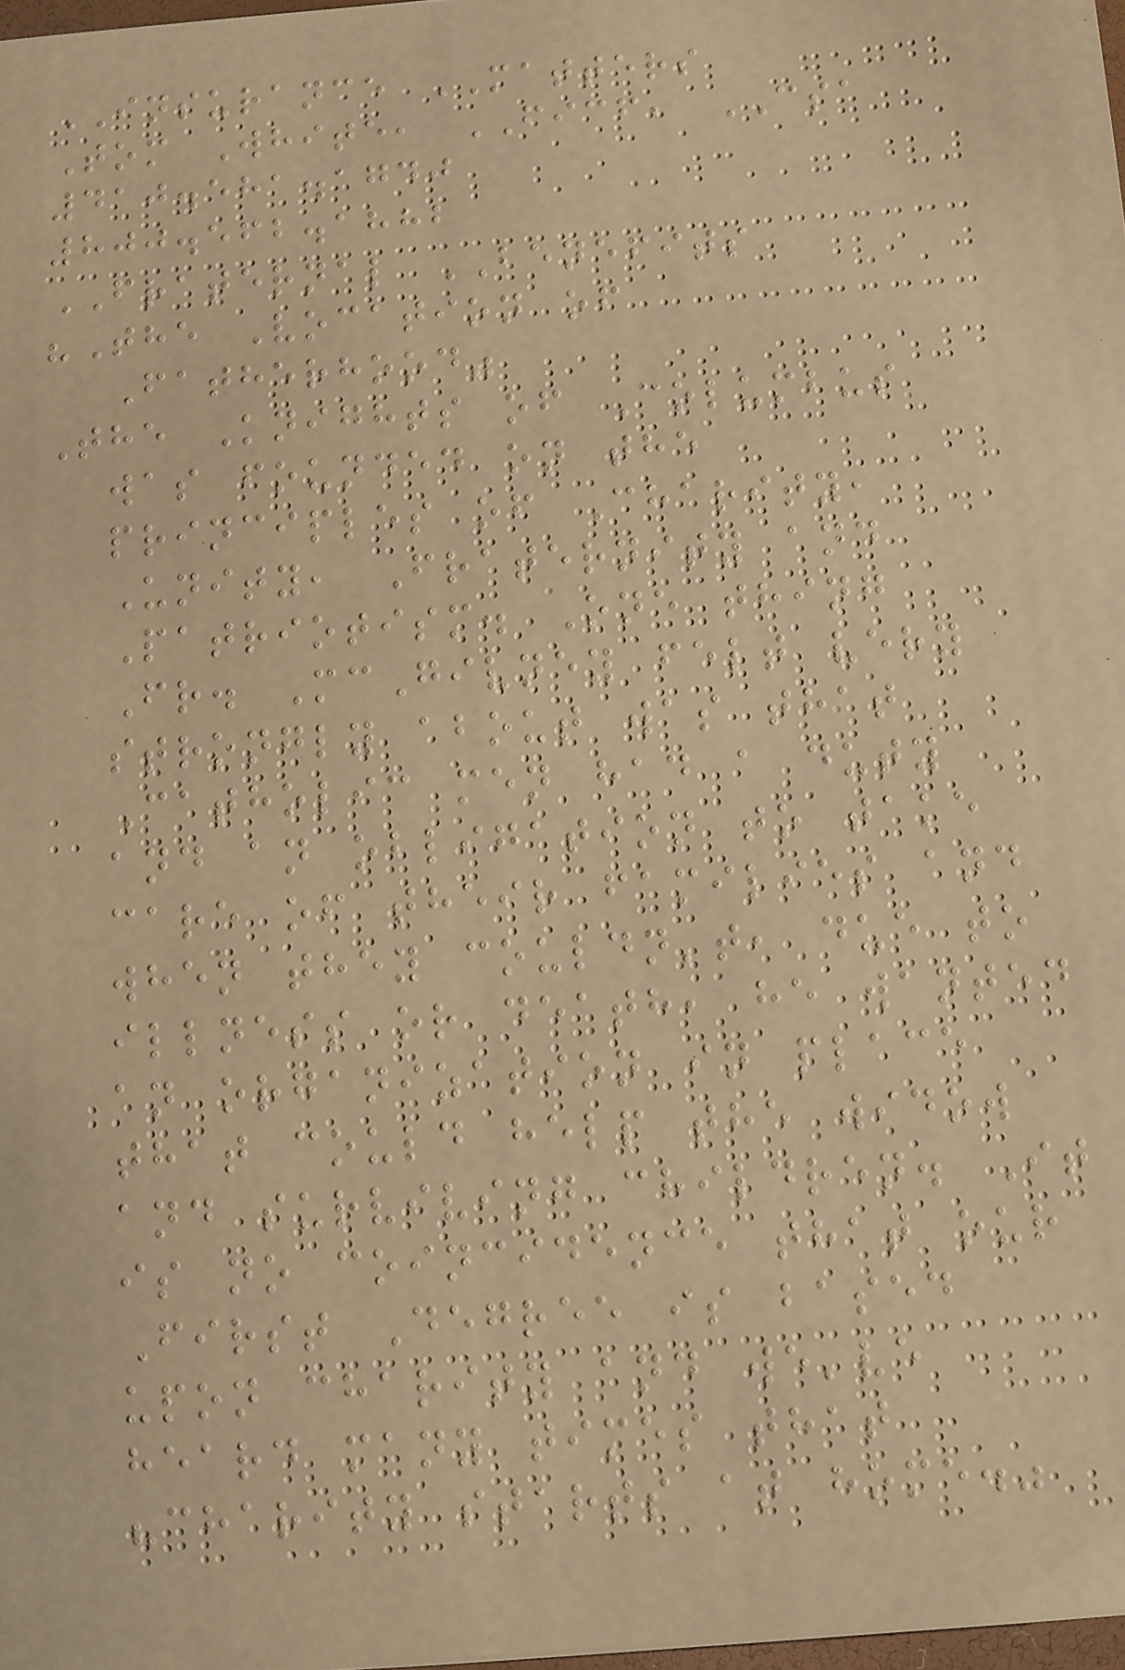INSURANCE MATTERS
Tom White, FICF, CSA
410.581.1740
800.562.1882
FRATERNAL BENEFITS
"The Vocation of
Fatherhood"
The Knights of Columbus
was founded on the
principles of Charity,
Unity, Fraternity and
Patriotism. One thing
Fr. McGivney felt very
strongly about was that
Catholic men had a duty
and an obligation to take
care of their families and
when they couldn't, due to
illness or death, he wanted
an organization in place
that could help the widow
and surviving children. It
is no coincidence that our
First Degree is based
upon charity and we've
heard many times that
"charity starts at home."
